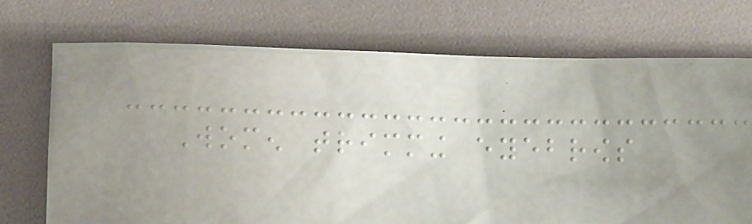Women trimming eyebrows
